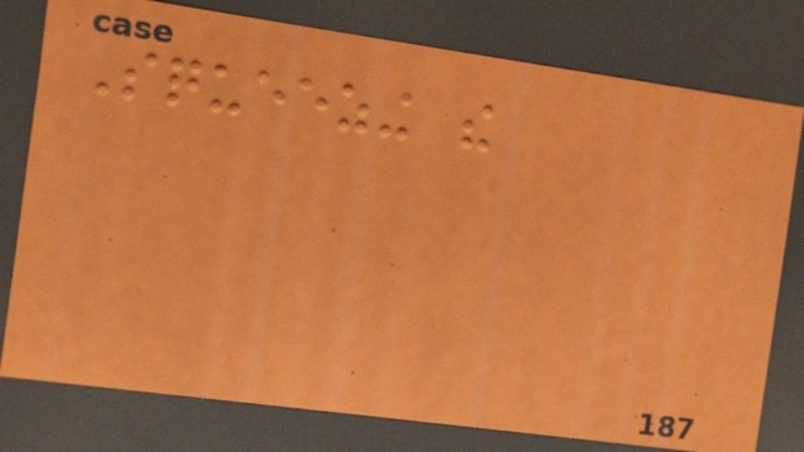Squeezing the
